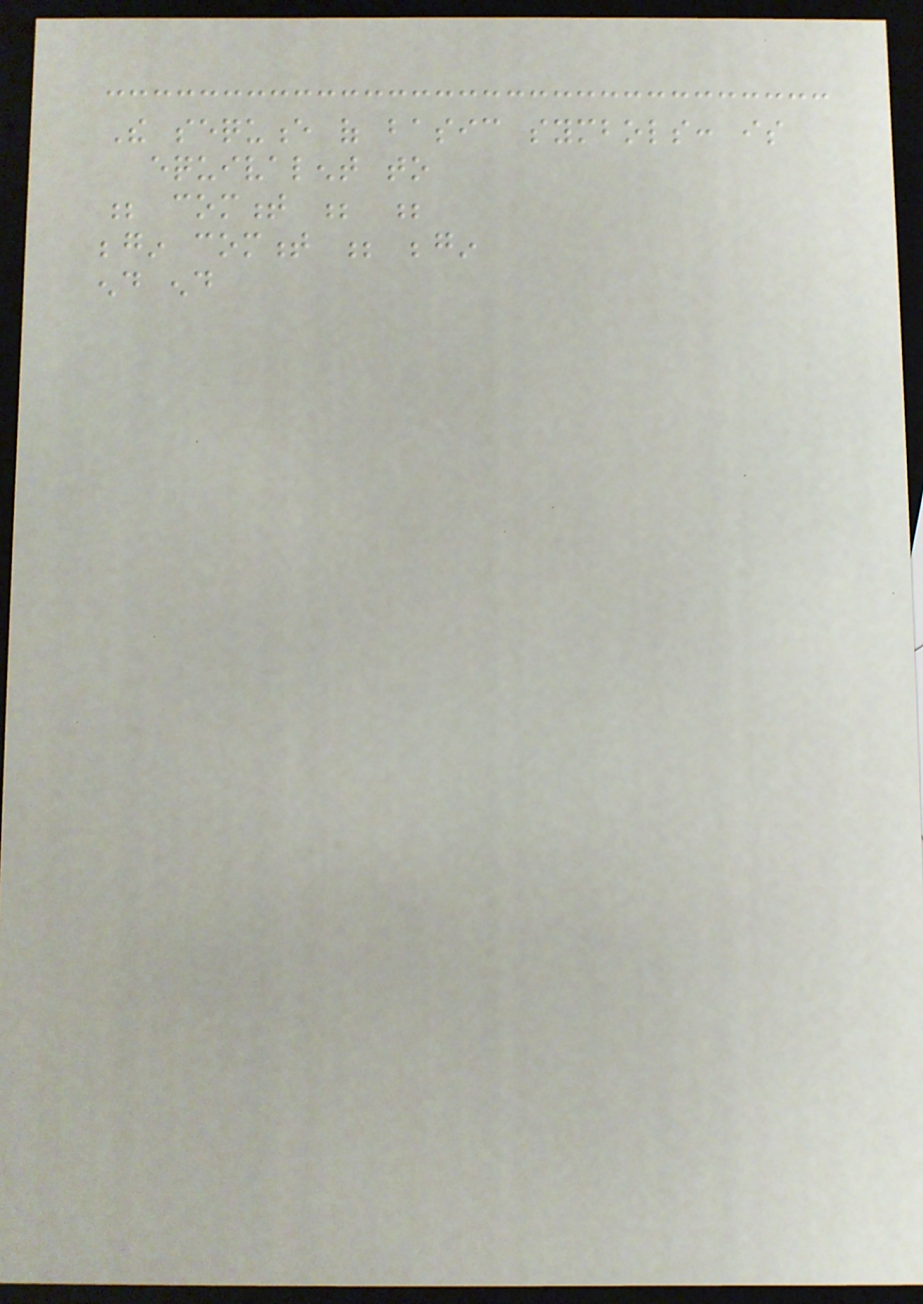The sequence of basic symbols: is
equivalent to
; comment ; ;
begin comment ; begin
end end
